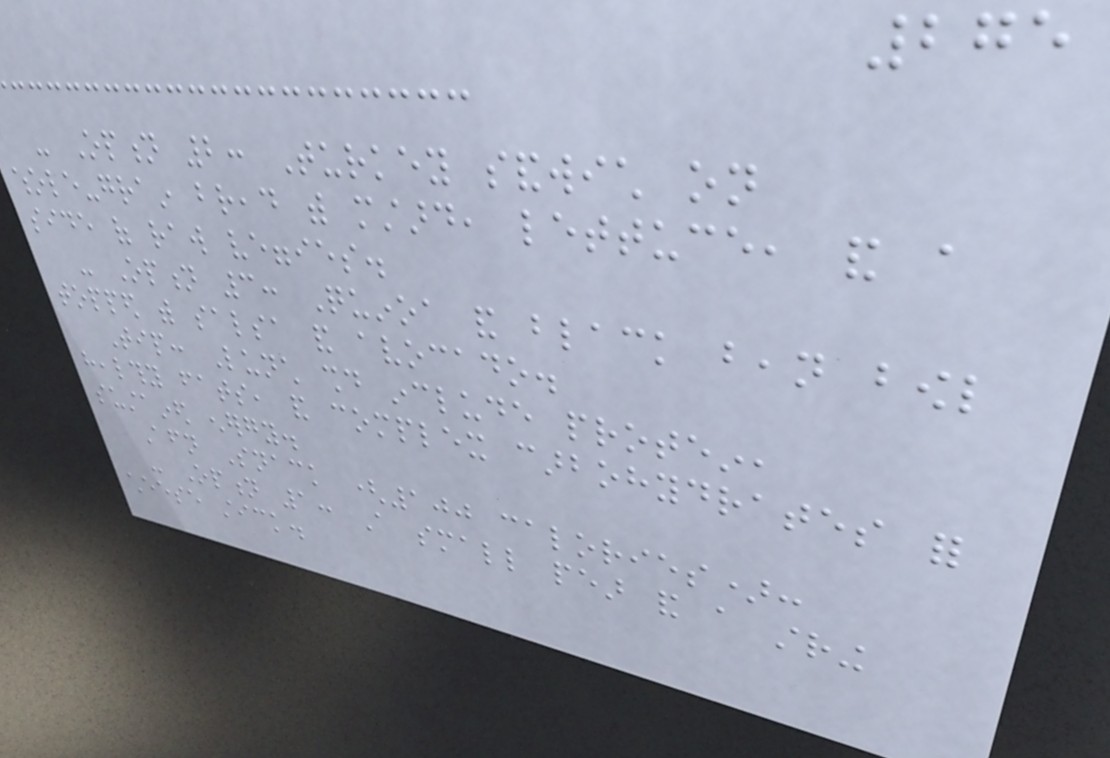275
- Option 2: Turkey sandwich on
whole-grain bread with mustard, lettuce, and a
side of raw veggies.
- Option 3: Quinoa and black bean bowl
topped with salsa and avocado.
Tip: Lunch should include protein,
healthy fats, and complex carbohydrates for
sustained energy.
Afternoon Snack (100 calories):
- Option 1: A small pear and a string
cheese stick.
